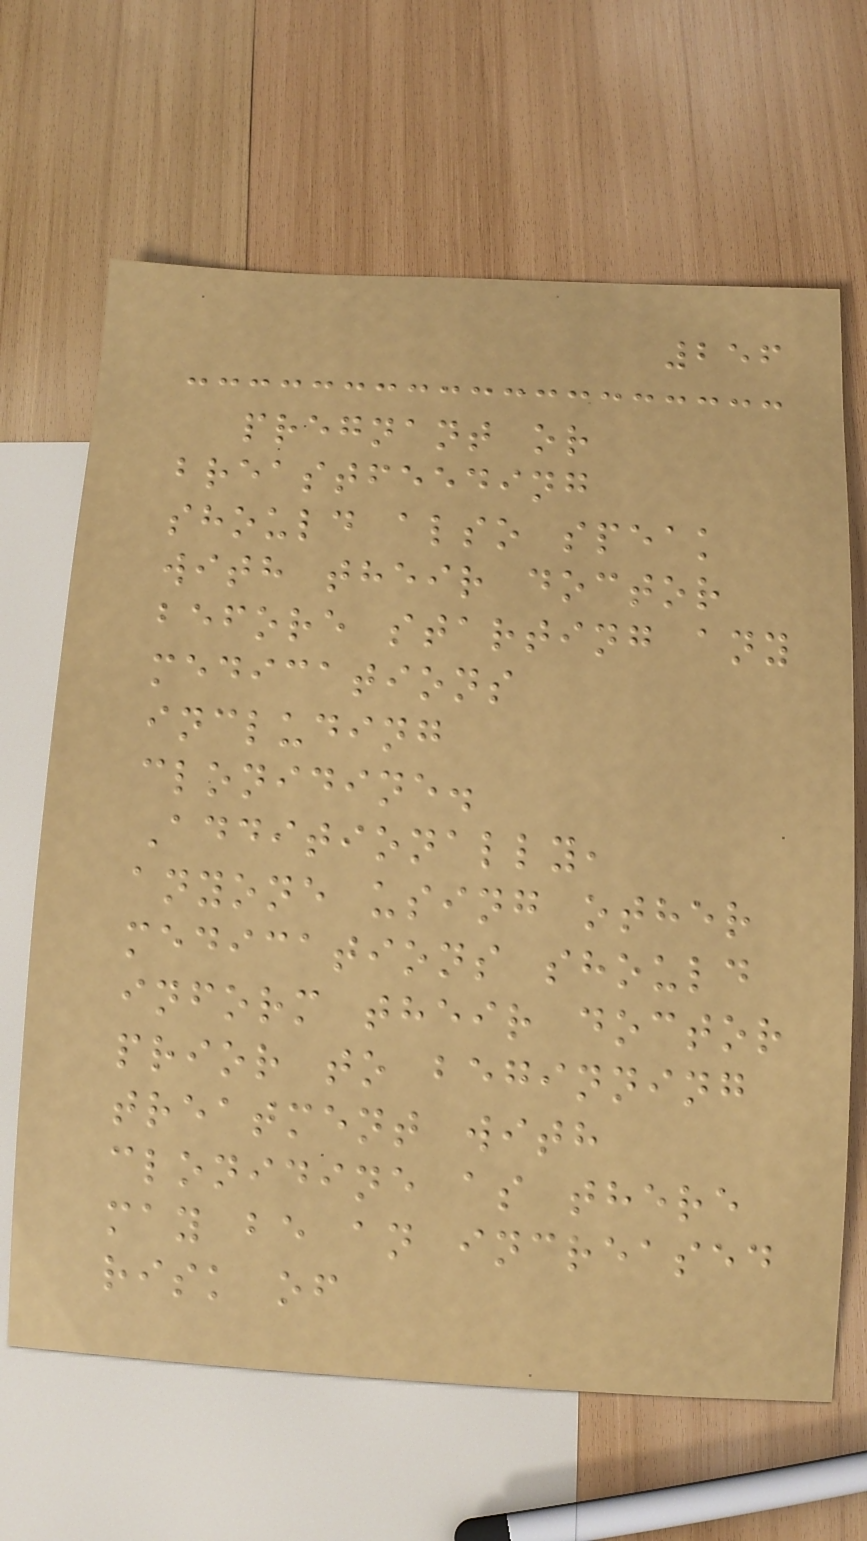256
pregnant or
breastfeeding
should also speak
with their doctor
before starting any
medications
including
clonidine.
Additionally,
anyone using other
medications should
inform their doctor
prior to beginning
treatment with
clonidine as there
may be an increased
risk of
